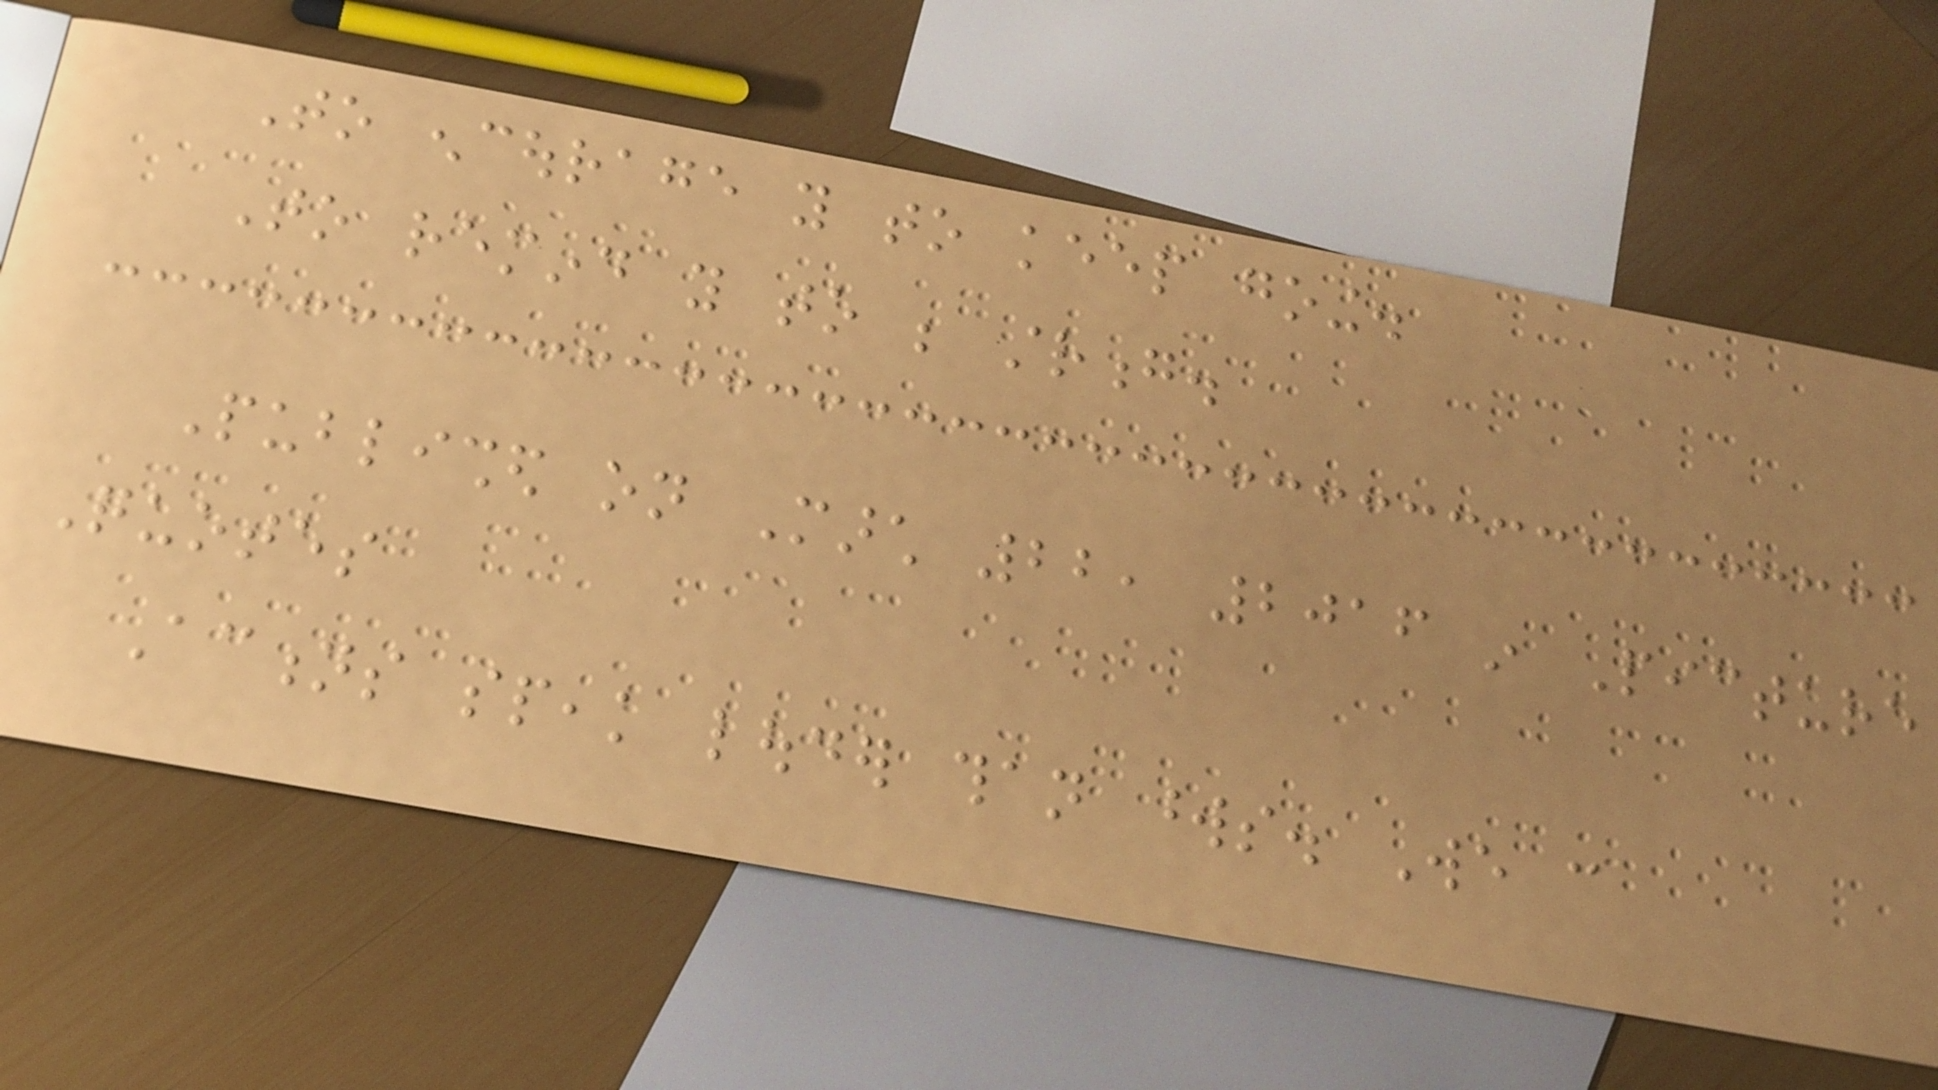To encourage you to keep going.
To remind you to be strong.
Published on March 22, 2016 in Picture
Quotes
Actions speak louder than words. We can
